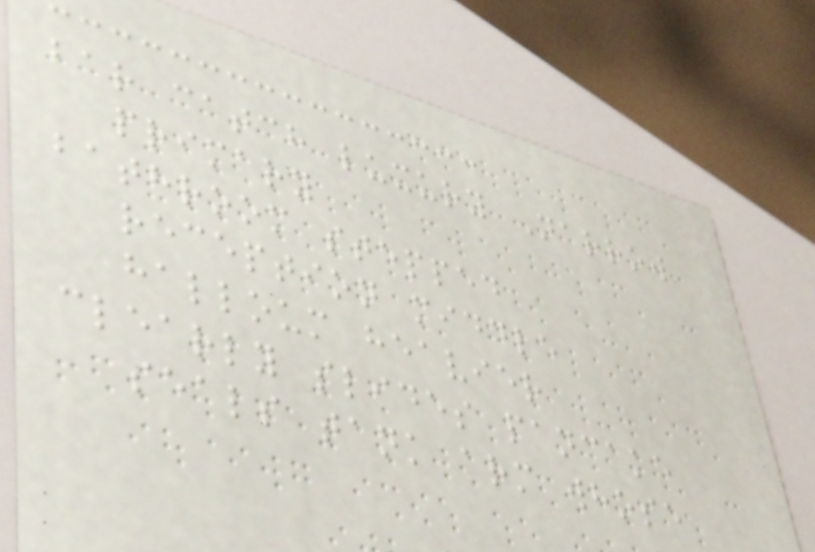bar catch luxury Narrow
primary
bathroom stepped
reception middle
halloum heavier
clearly slides pancake
seals tank arm whose
